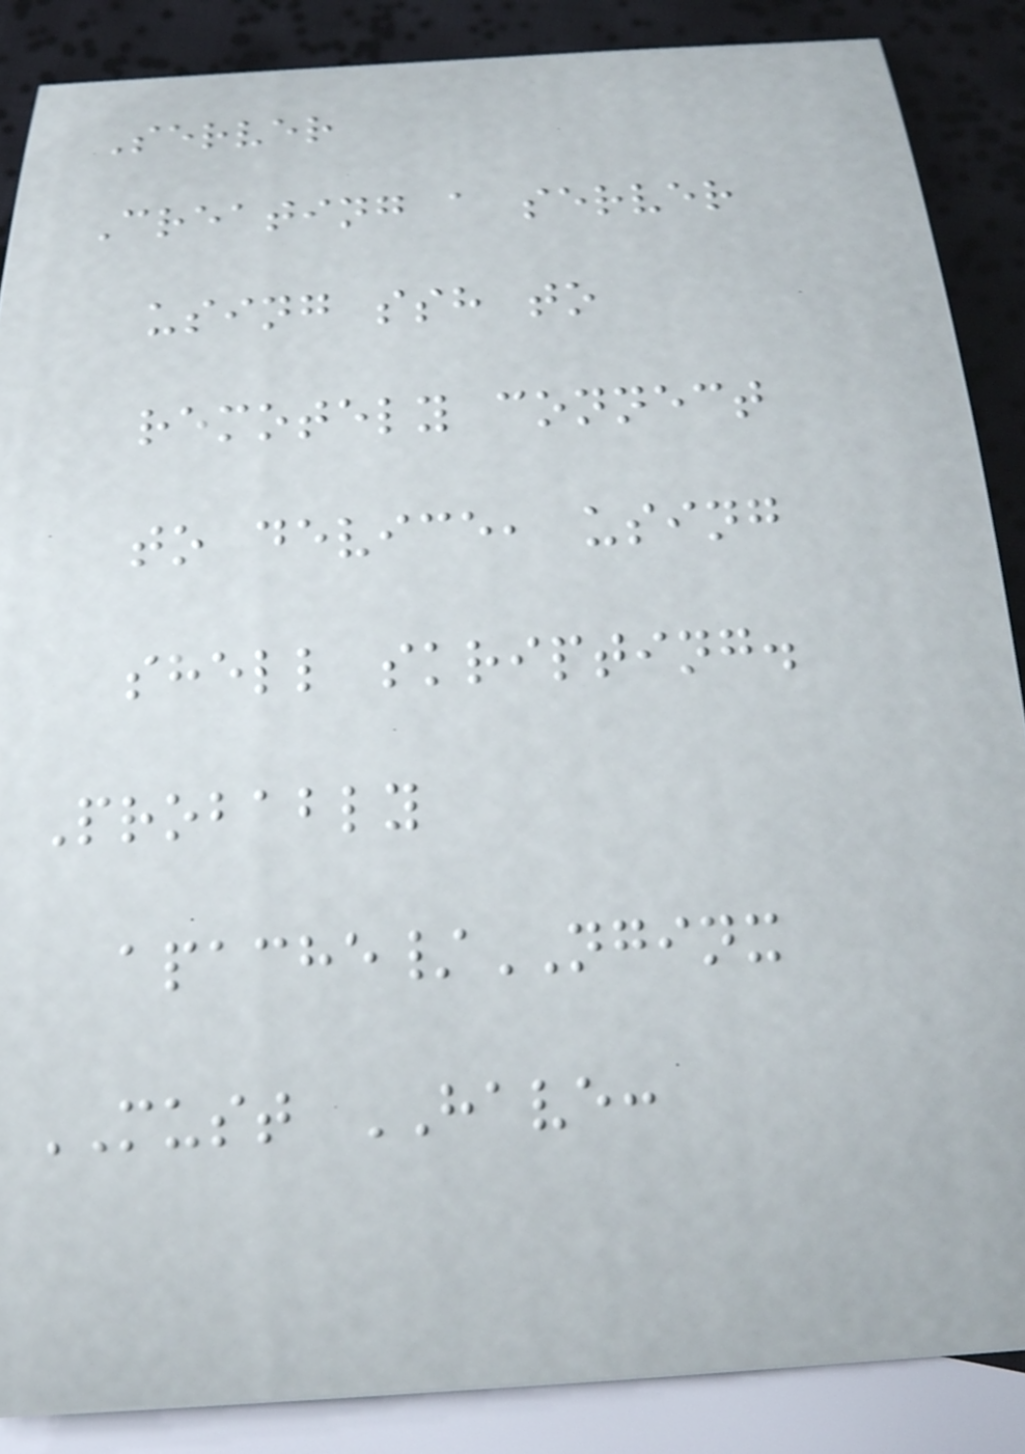Server
Creating a server
using ssh to
remotely connect
to device, using
shell skripting.
Probably
apache/NGINX
MUST HAVE:
